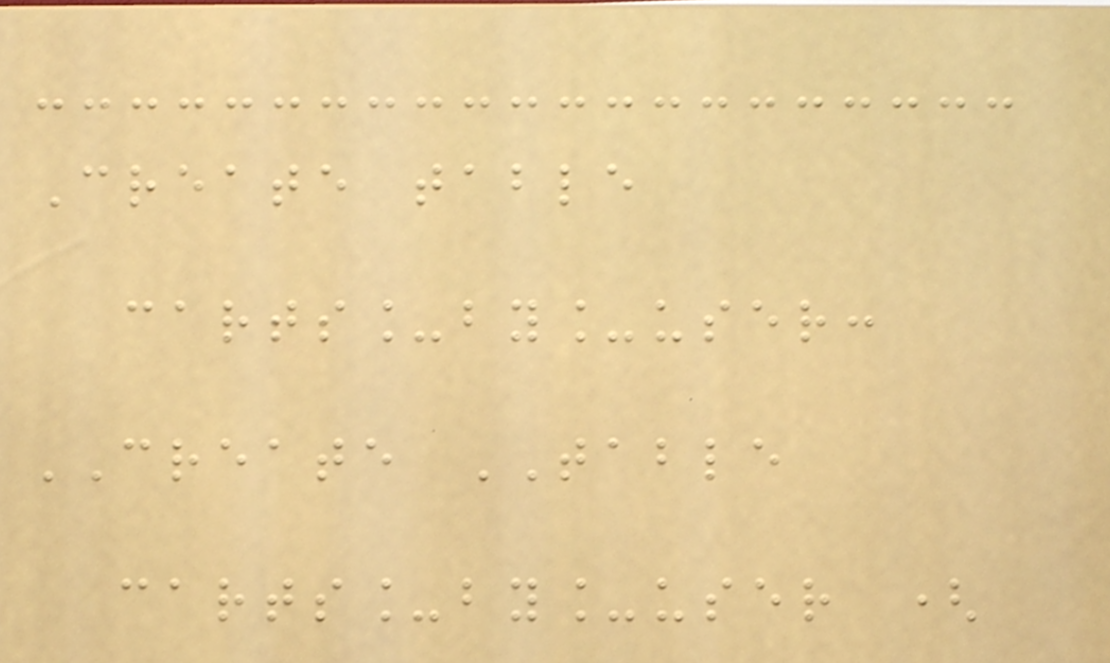Create table
carts_by_user:
CREATE TABLE
carts_by_user (
